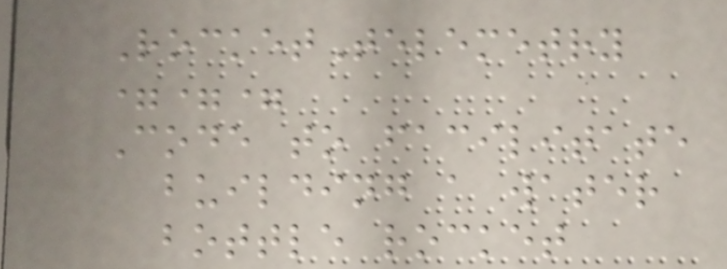RocketTelemetry
===
Code to facilitate
building a water
bottle rocket
